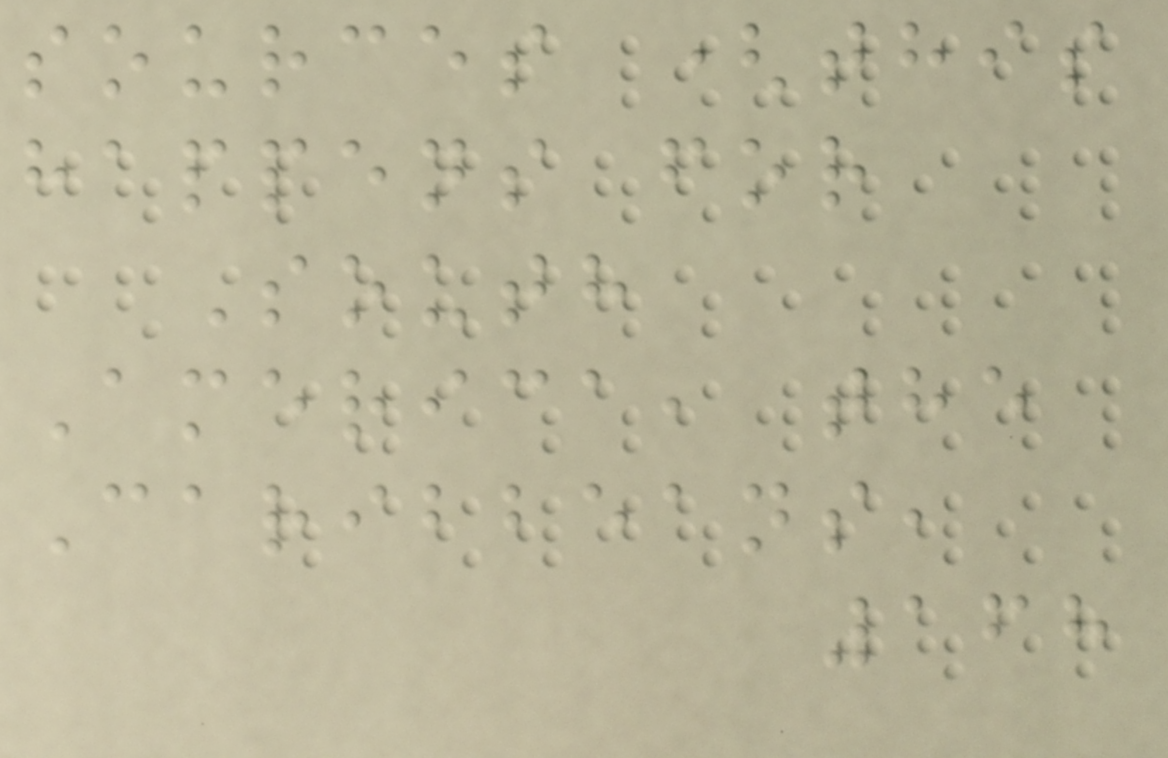sources (this
happens for
South
America, the
Caribbeans,
168
